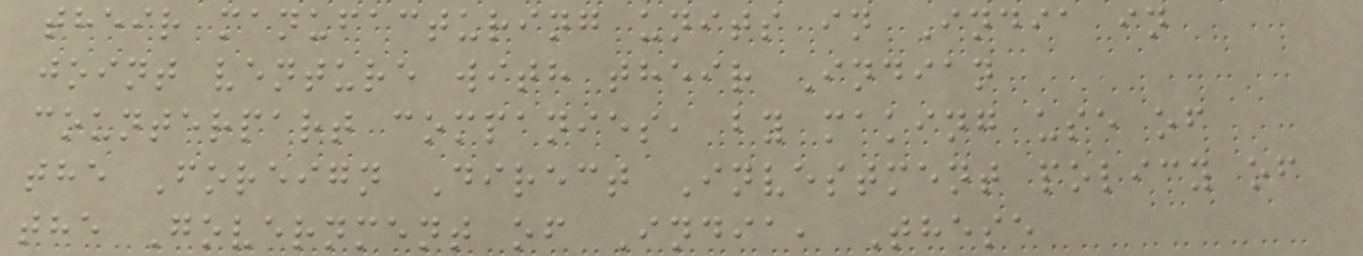their manufacturing units in India in
joint venture with their Indian
counterpart companies, by making use of
the Foreign Direct Investment policy of
the Government of India, These
